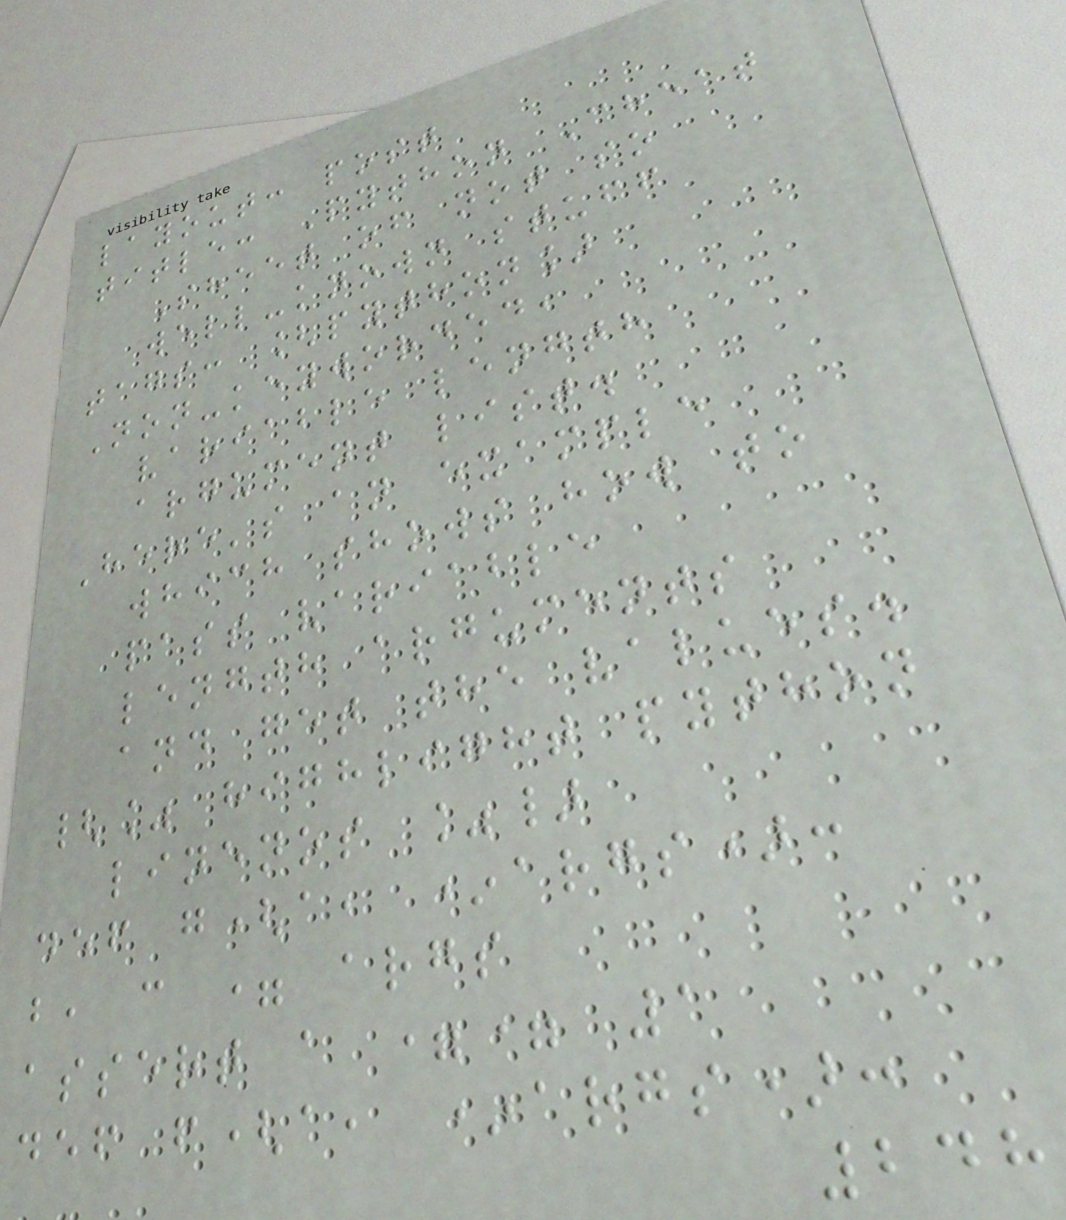layout: post
title: Python Cheat
Sheet of not so
well-known stuff
tags: [python]
Non-keyworded,
variable length
argument list.
Here's an example
which shows how to
pass variable
length arguments
and get the values.
{% highlight python
linenos %}
def g(a, *args):
b, c = args
assert a == 1
def f(a, *args):
248
